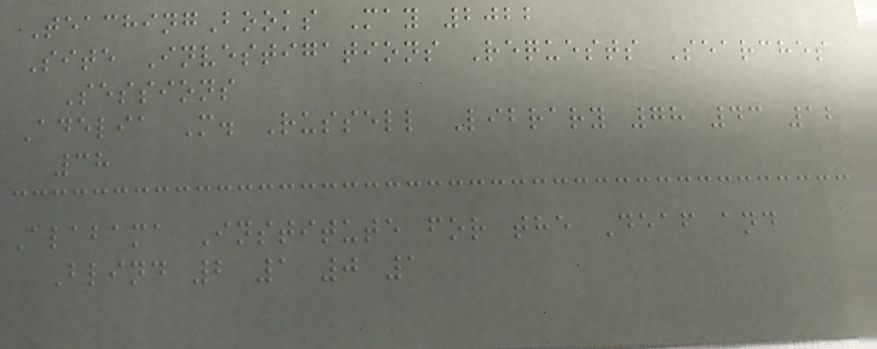TeachingBooks May 2022
Site Investigations Requests Searches
Sessions
Adelia M. Russell Library 78 43 12
38
Alabama Institute for the Deaf and
Blind 2 1 0 1
